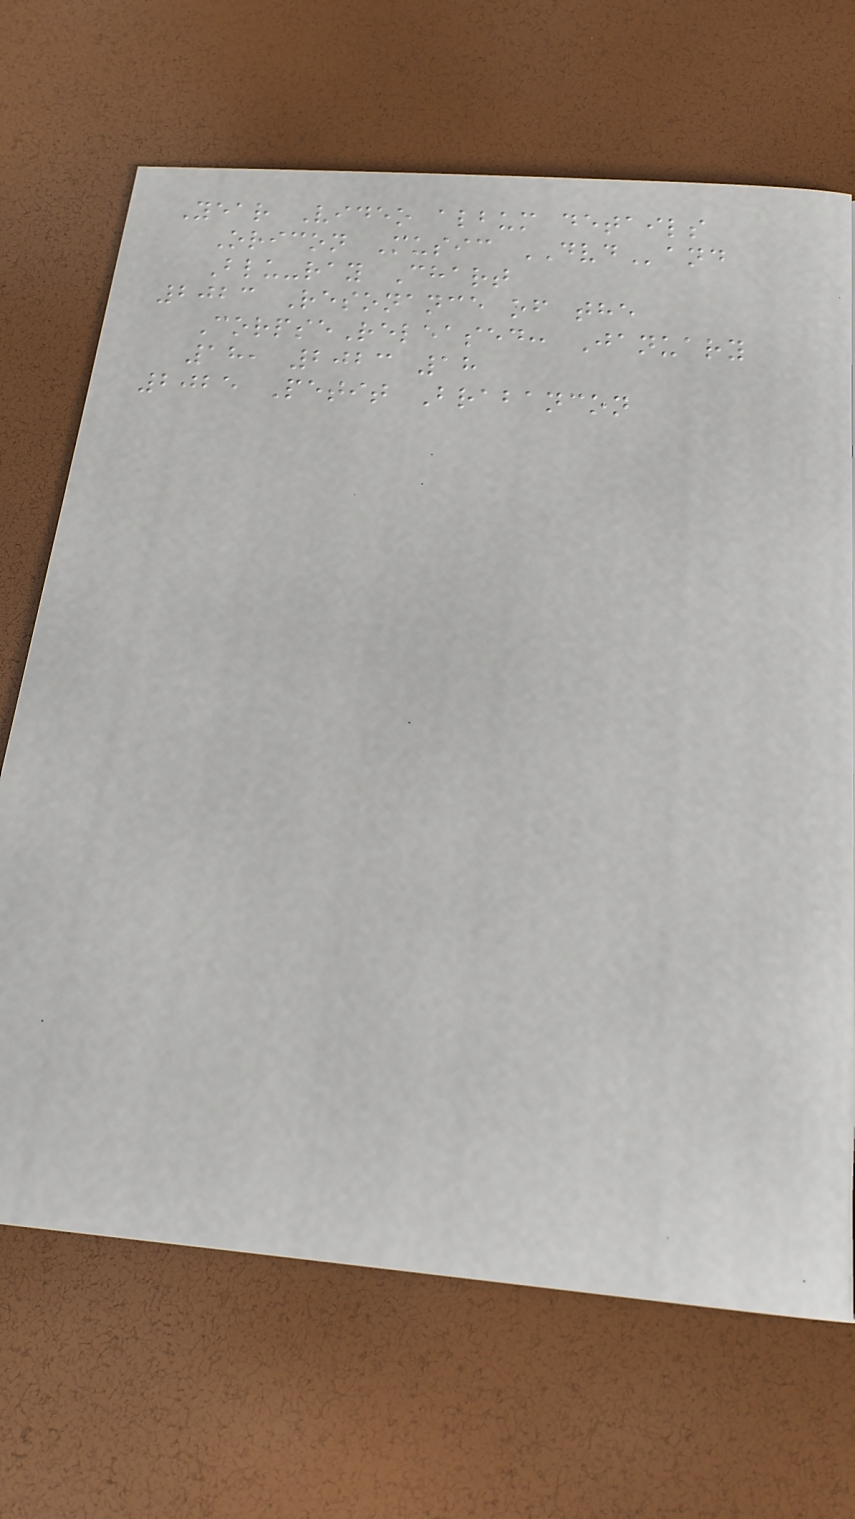Year Video album details
Oricon Music DVDand
Blu-ray Chart
2023 Resonance of the
CorpseReleased: January
18, 2023 18
2025 Petit Brabancon
